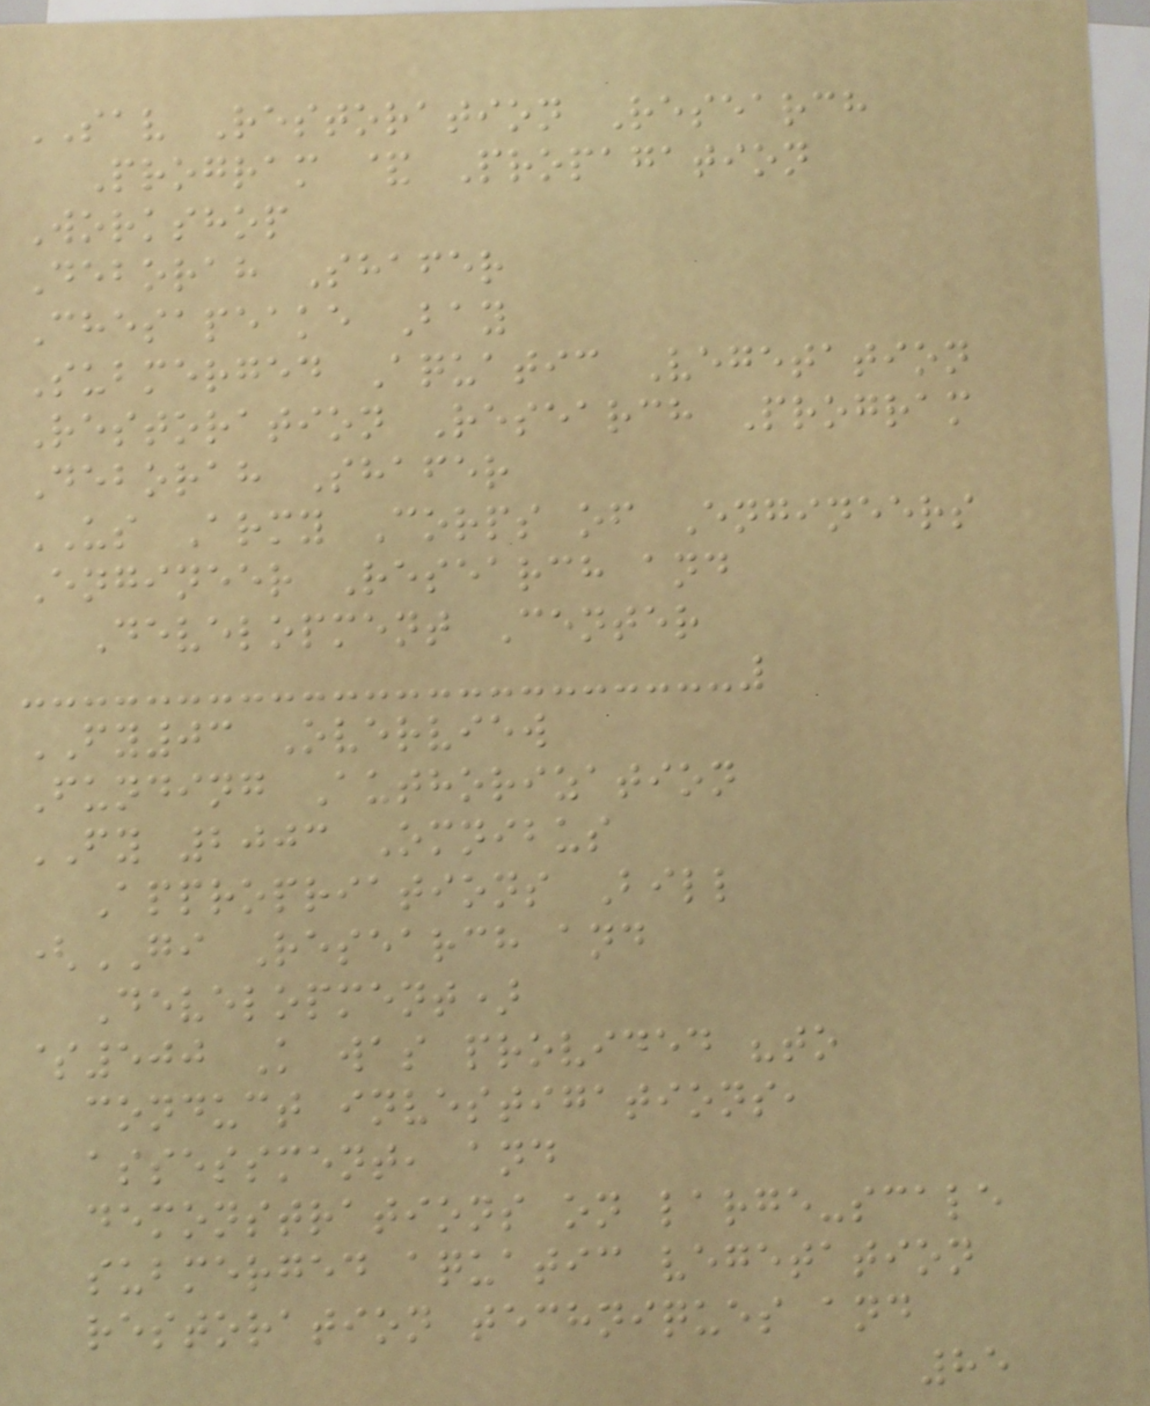SAV Restoration Research
Program & Propagation
Workshop
Deborah Shafer
Chesapeake Bay
Submerged Aquatic Vegetation
Restoration Research Program
Deborah Shafer
US Army Corps of Engineers
Engineer Research and
Development Center
FY03 Overview
Funding Authorization
FY 2003 Omnibus
Appropriations Bill
(GI Research and
Development)
$500 K was provided "to
conduct investigations,
assessment, and
demonstrations on large-scale
submerged aquatic vegetation
restoration techniques and
85
